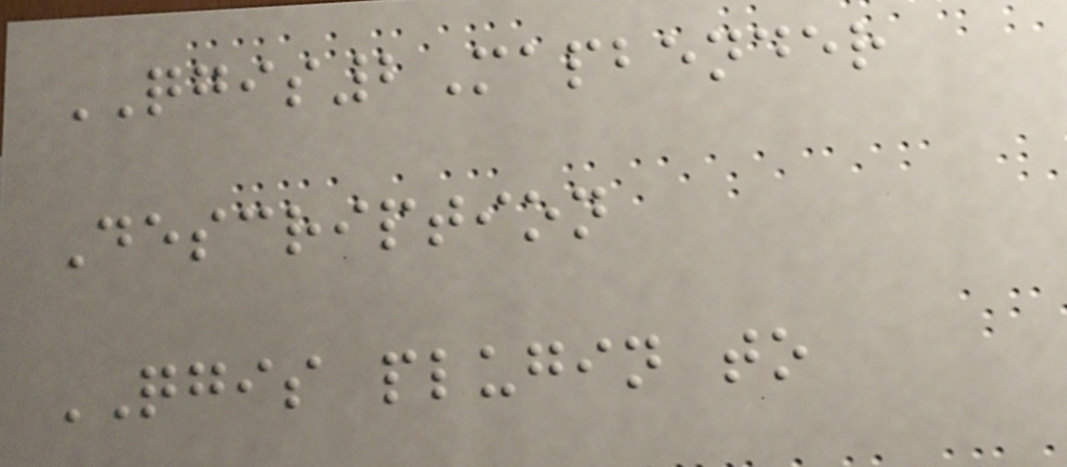QGIS2Mapbender
Description
QGIS plugin to
